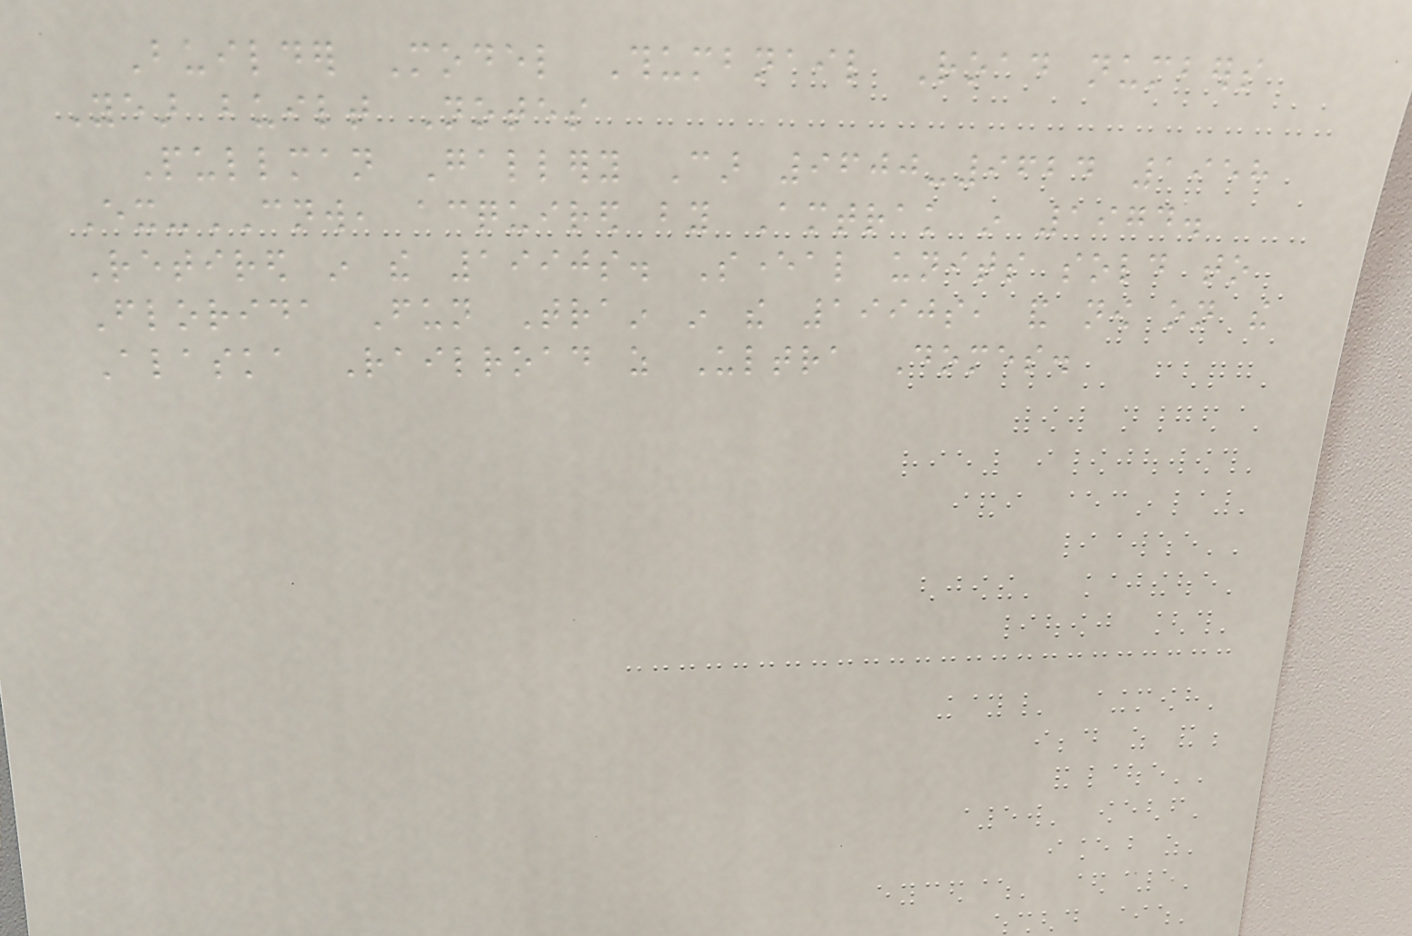Builder Model Thumbnail Road numbers
Year built Notes
Pullman Gallery Car 9600-9624 1958
Ex-CNW, acquired by Amtrak in 1974.
Retired in the 1990s. Several units sold to
Florida Fun Train in the 1990s, and now on the
Alaska Railroad as Ultra Domes.
